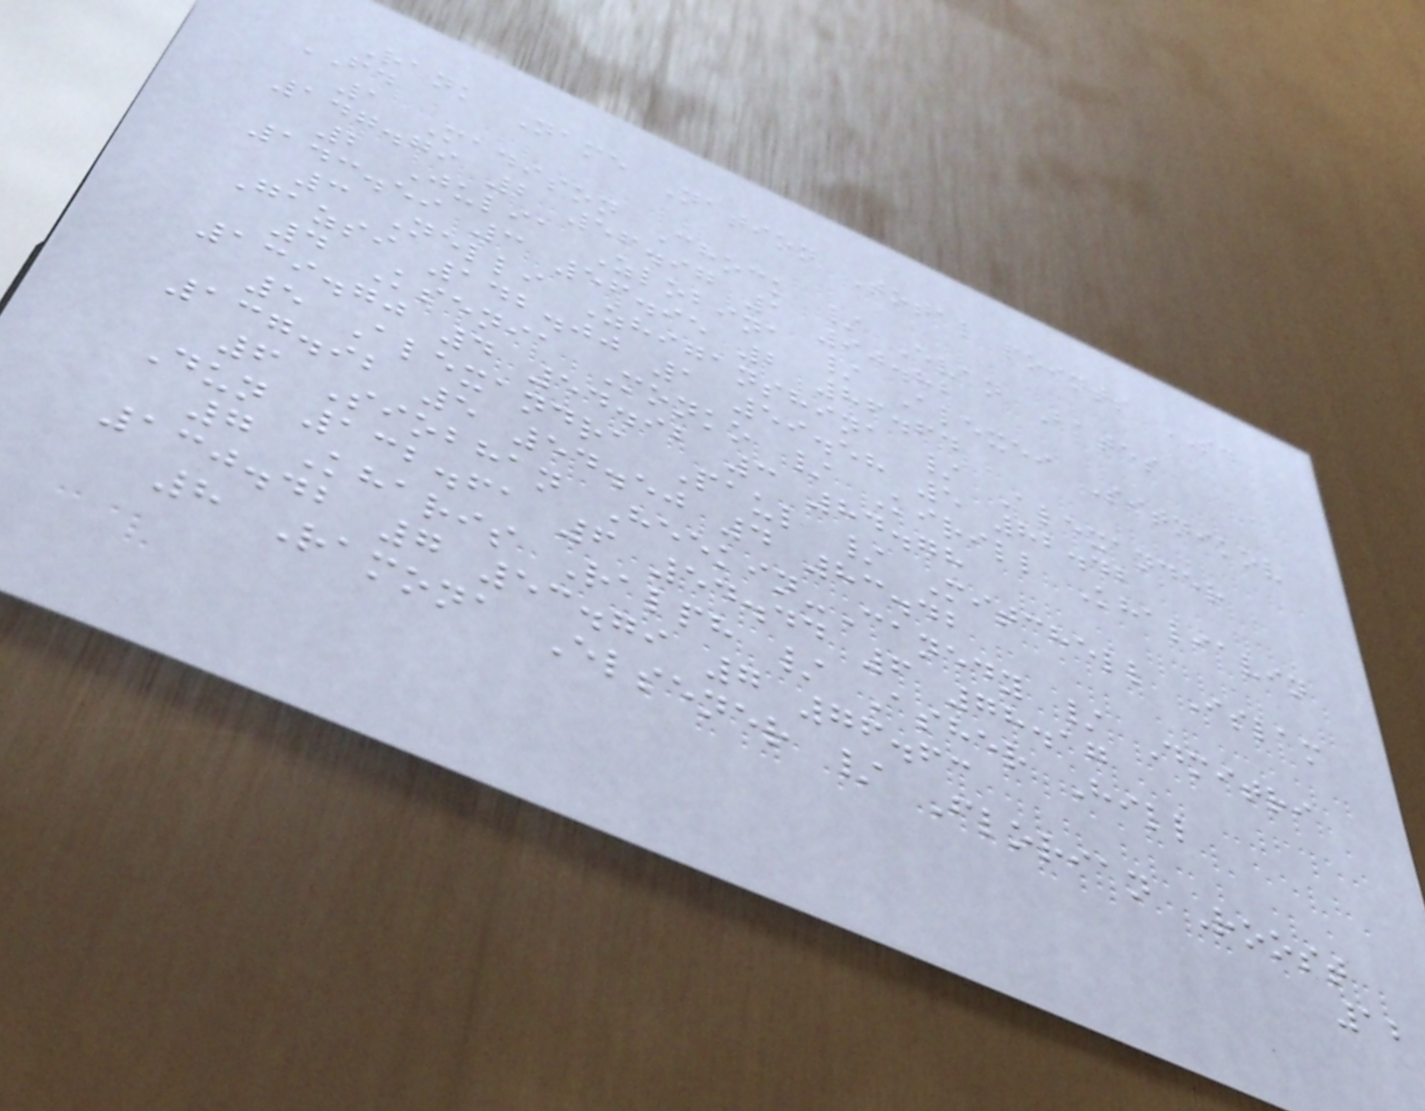Rank Name Nation Total points SD
FD
1 Madison Chock / Evan Bates
147.79 2 56.97 1 90.82
2 Julia Zlobina / Alexei Sitnikov
143.59 3 56.95 2 86.64
3 Nelli Zhiganshina / Alexander
Gazsi 142.00 1 59.58 5 82.42
4 Ksenia Monko / Kirill Khaliavin
139.70 4 54.92 3 84.78
5 Alexandra Paul / Mitchell Islam
137.92 5 54.50 4 83.42
6 Siobhan Heekin-Canedy / Dmitri
Dun 132.61 6 54.44 6 78.17
7 Kharis Ralph / Asher Hill
130.42 7 53.79 7 76.63
8 Ramona Elsener / Florian Roost
12
